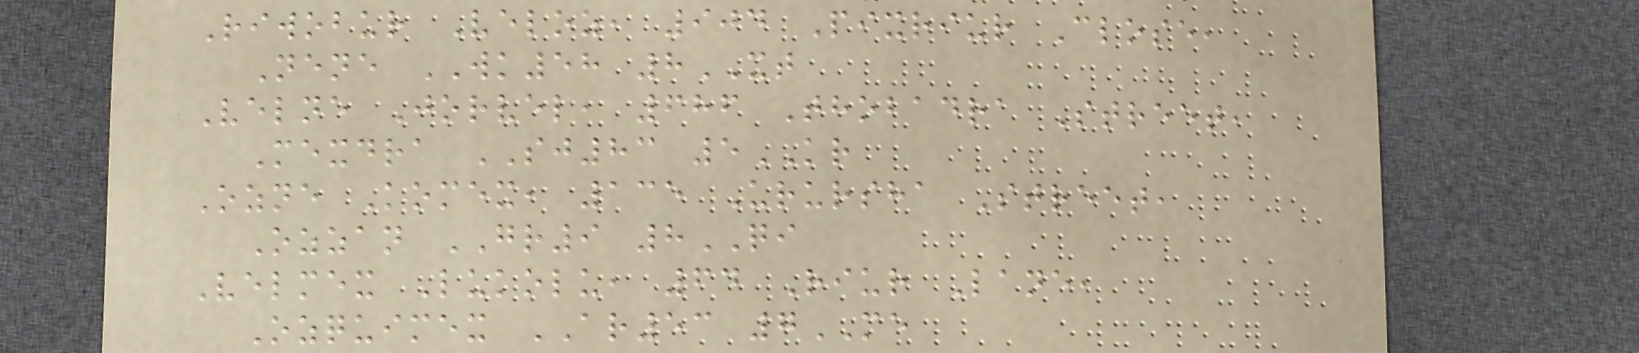Riwobur Veloz, 904 Pixriur Close,
Nene WK58 8XT
Velne Jorvel, 686 Thobadra Street,
Mexdra SJ83 5KR
Ozne Komex, 135 Urursha Street,
Ozzan GR9 8QI
Velmex Lukolu, 64 Riur Lane,
Ozquimex AR53 7ME
